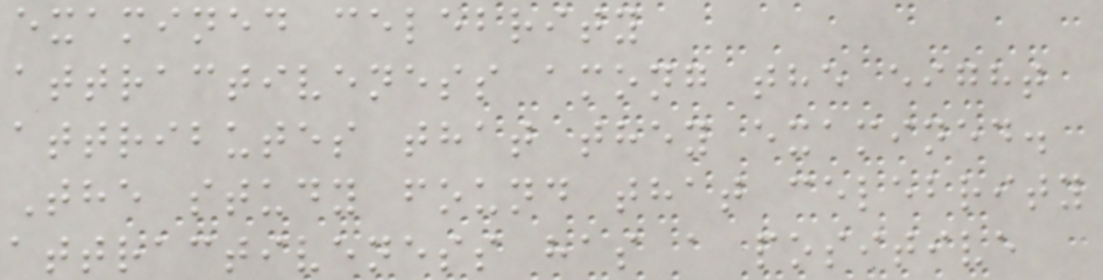examined celebrity
attractiveness among the eight
attributes that they examined.
The study found that celebrity
attractiveness has a positive
